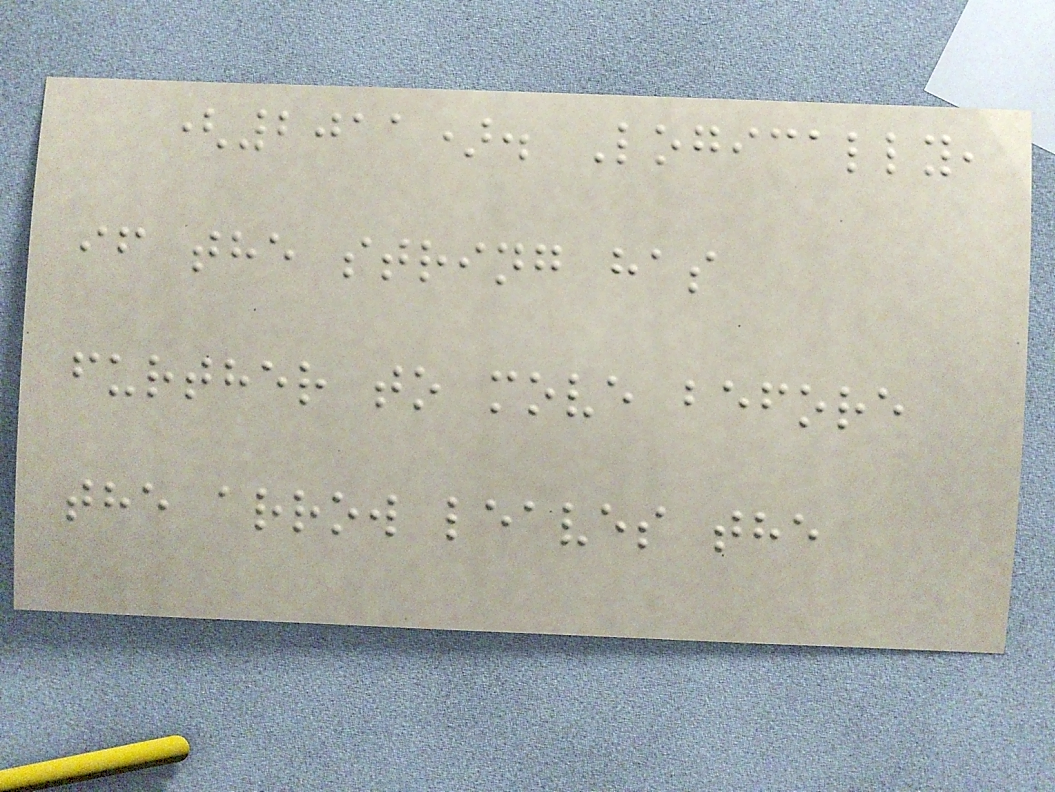(2011). Logically,
if the string has
further to move before
the arrow leaves the
